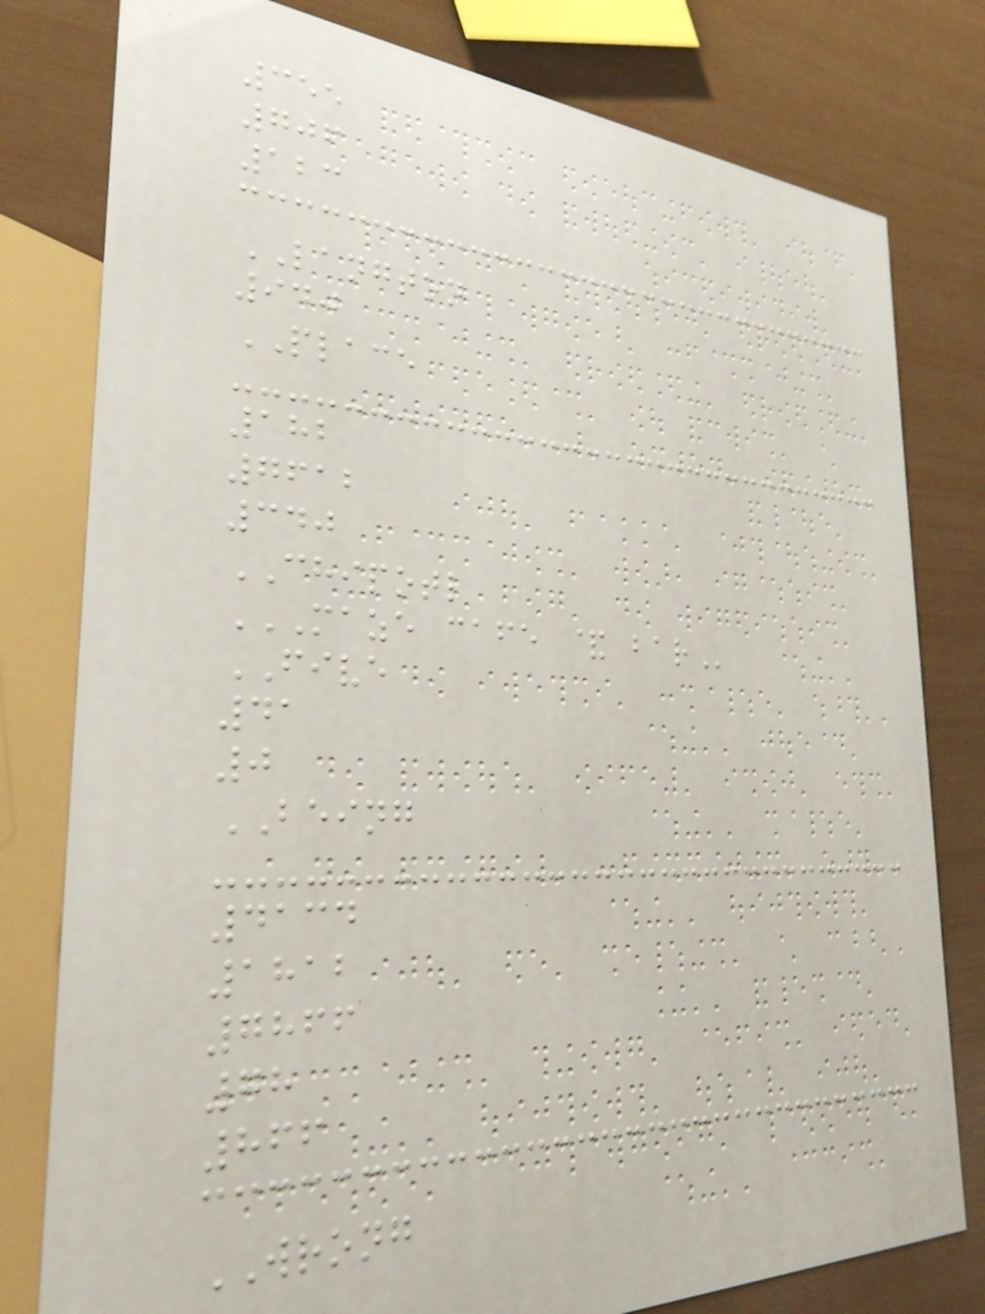355
706
123
LANGTON
940
PLACE
182
7612
340
CHIPOTL
MAZE CAFE & BAR
FIVE
41
0
BEING
4134
1812
7866
78
866
WRONG
